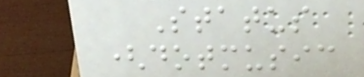Status
(dotmusic
